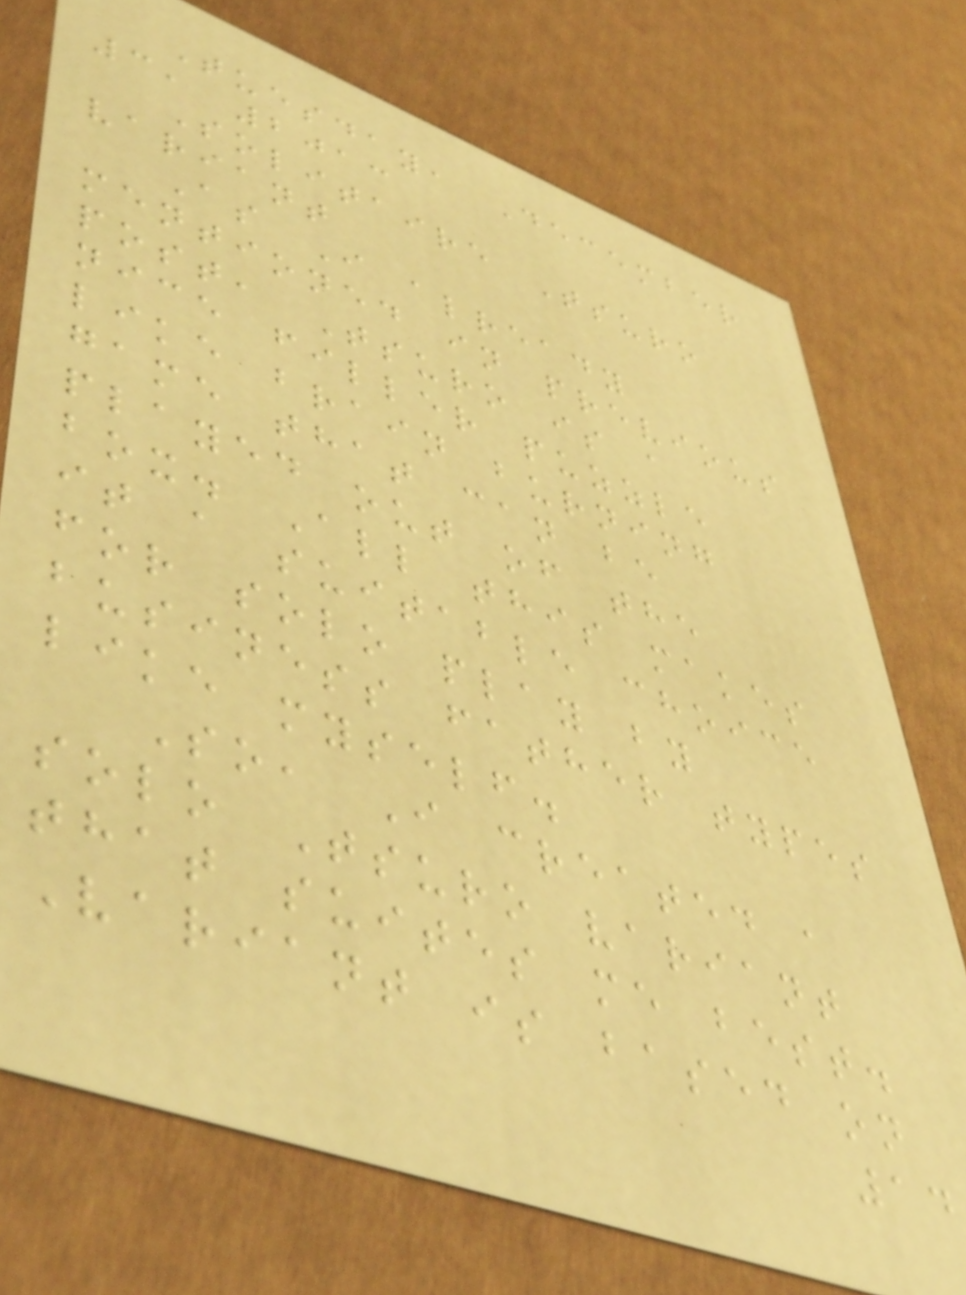Tuesday, December
3, 2013
Solitaire Tsuro
variant
As I already
mentioned in previous
post, Tsuro is a
nice filler puzzle
like brain burning
game that can be
played out of the
box. All this makes
it a suitable choice
for solo play by
business father types
like myself.
So, I created a
solo Tsuro variant
that suites me best.
Variant is based on
14
